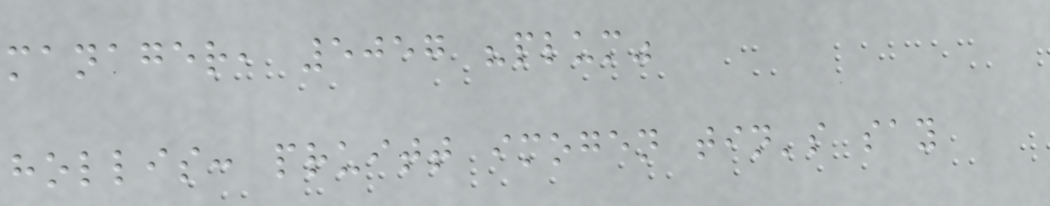manager, 5057 "plum"
hollis: pruitt imogen tin's say
